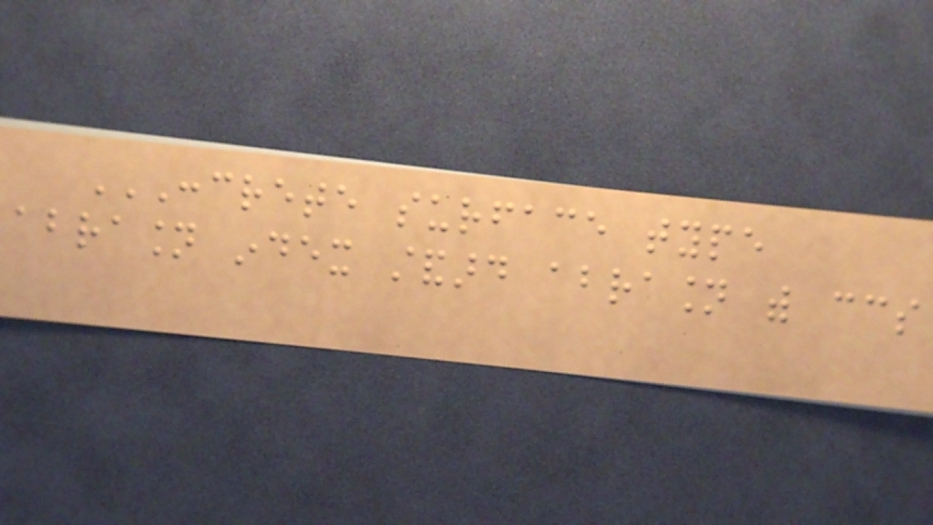CONCRETE SURFACE TYPE
ABRASION INDEX STANDARD ABRASION WITH CCS
